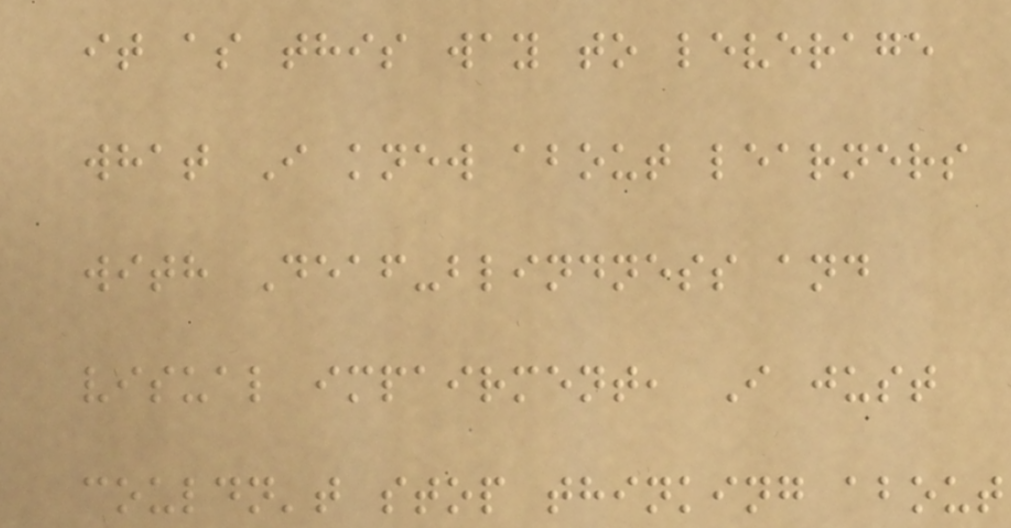it as this way to leverage
what I knew about learners
with Deaf-blindness and
visual impairment, I just
couldn't stop thinking about
